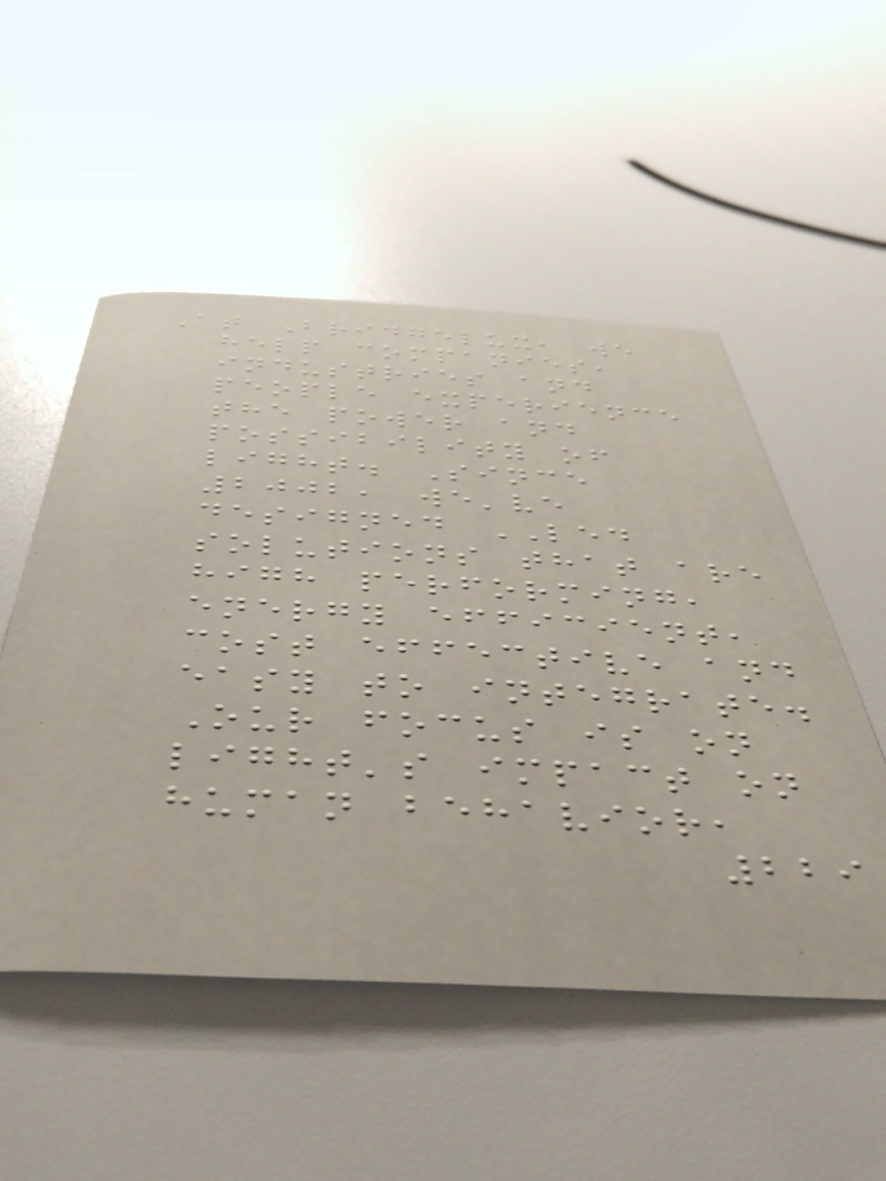At Bridgelux, we
help companies,
industries and
people experience
the power and
possibility of
light. Since
2002, we've
designed LED
solutions that are
high performing,
energy efficient,
cost effective and
easy to integrate.
Our focus is on
light's impact on
human behavior,
229
